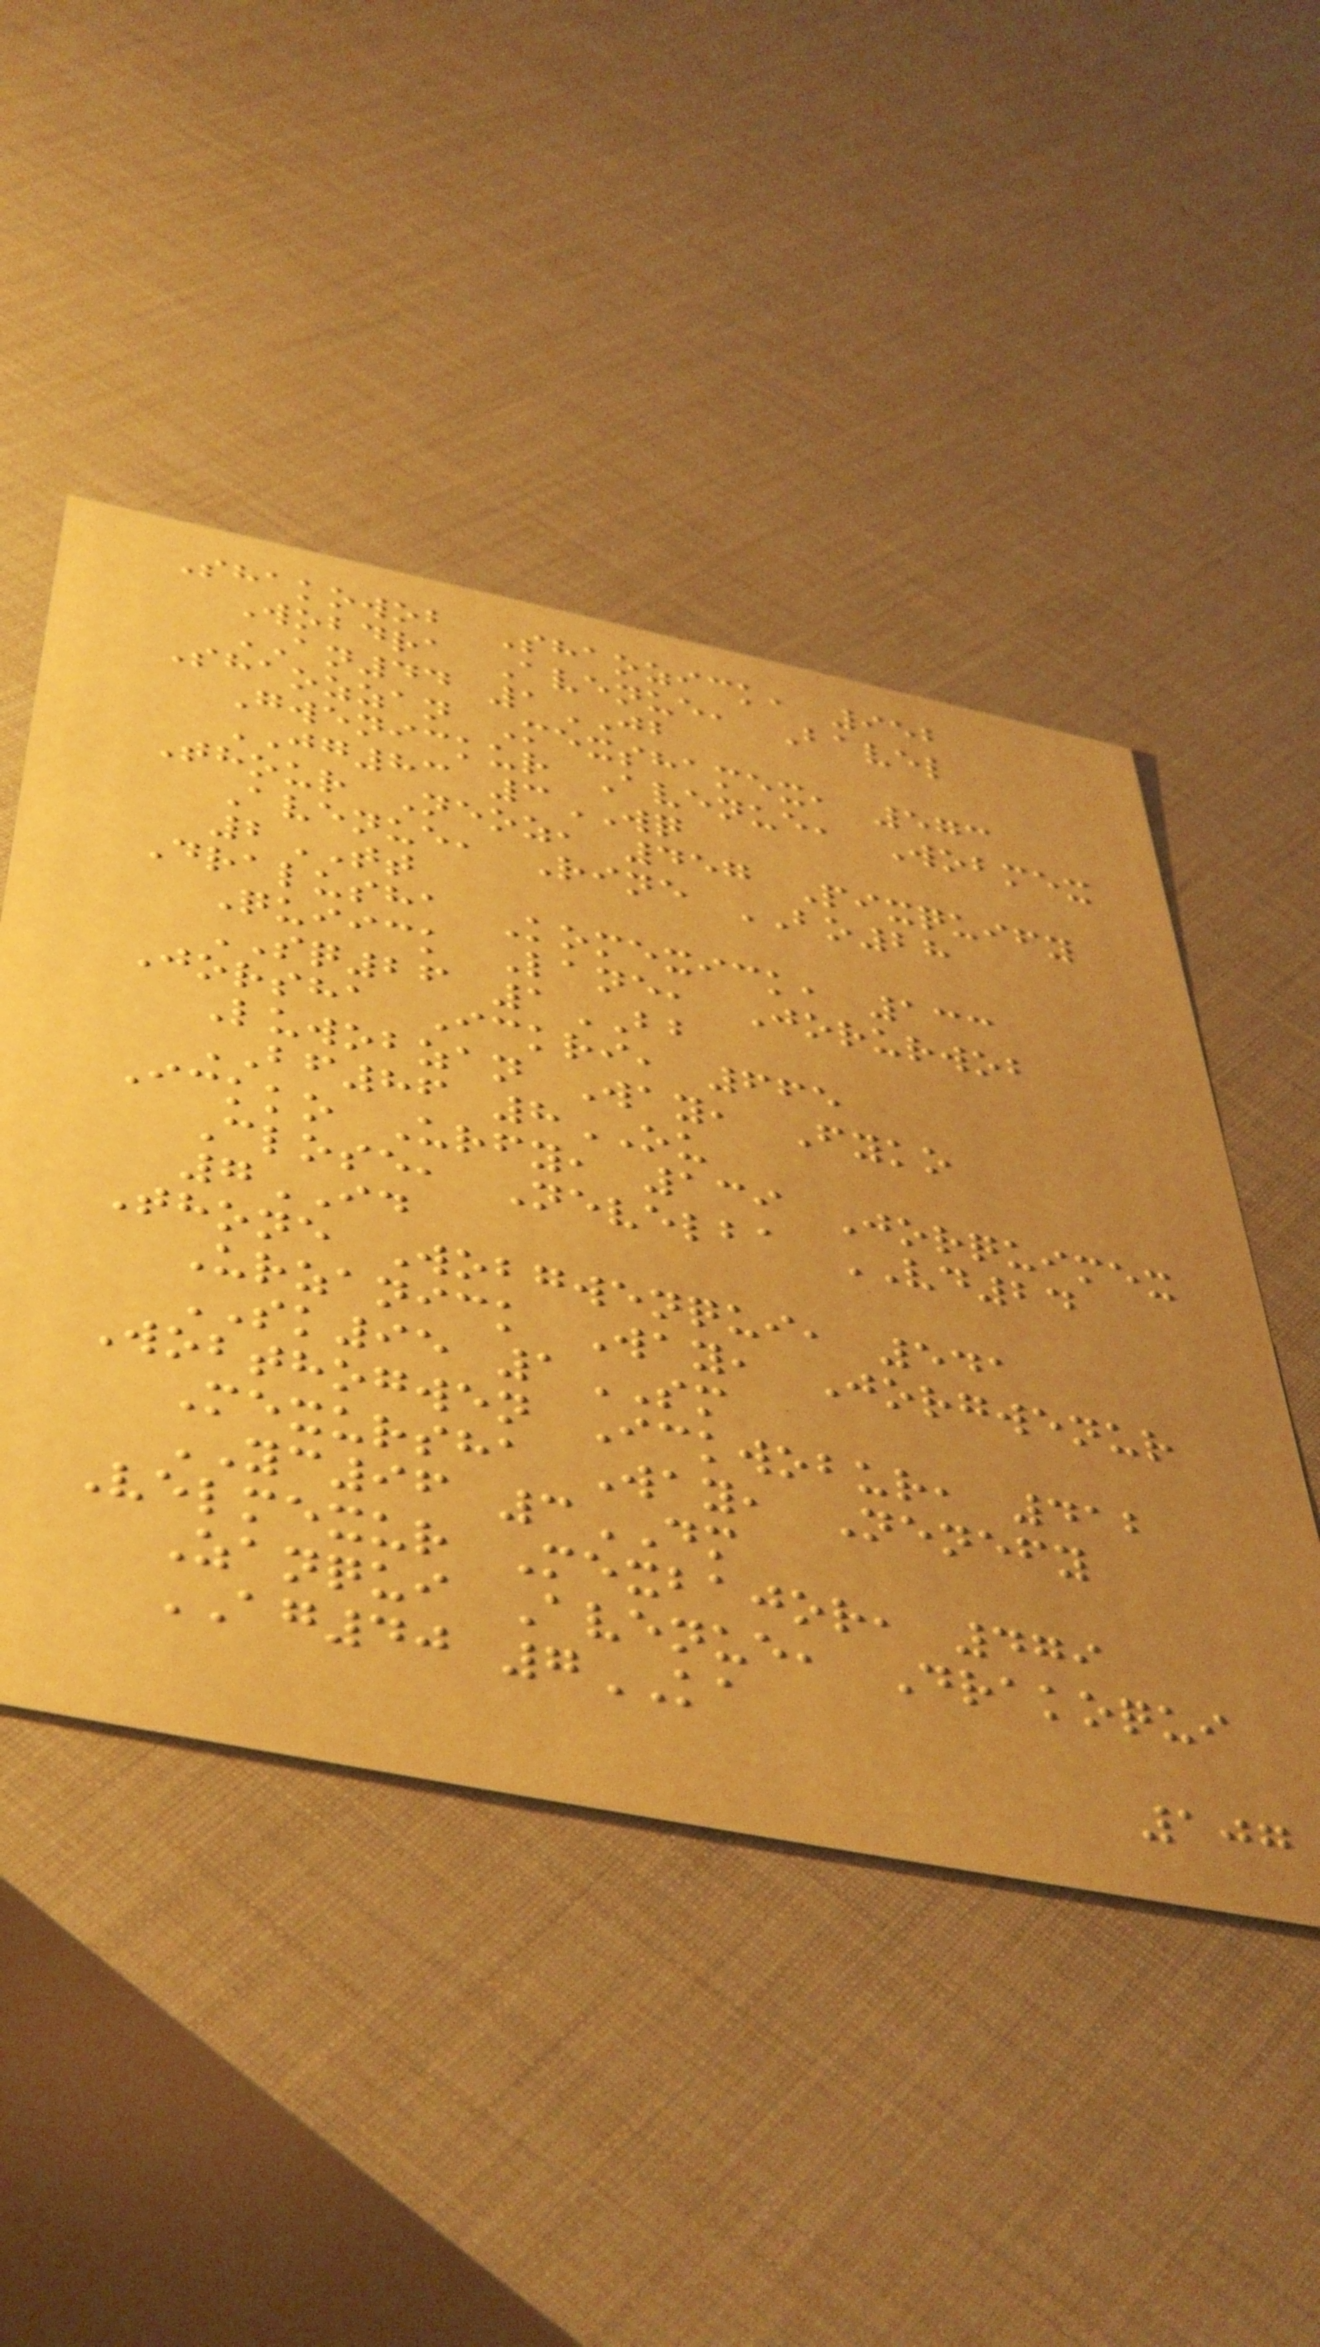Shakowob Shaozick, 952
Wobdra Avenue, Bavel
AN44 1JB
Shaozzan Mexshamex, 573
Gwenickur Avenue, Wobmex
JG83 3WQ
Thour Neoz, 457 Pixquify
Avenue, Rine BO28
2TT
Dralusha Komexick, 133
Quiick Lane, Jorurwob
SQ26 1BB
Jorsha Ickri, 665
Luwobzan Way, Fyko
BF86 8OU
Ickko Urfy, 139 Jorquimex
Close, Nevelba VD24
7ID
Thone Wobgwenqui, 541
Urzanick Way, Jorgwenur
SK95 1SM
Wobthogwen Ickwobur, 412
Mexursha Way, Nenefy
YC96 3DM
Velmexur Mexbajor, 479
Zanqui Avenue, Drakoqui
AG40 7KA
107
